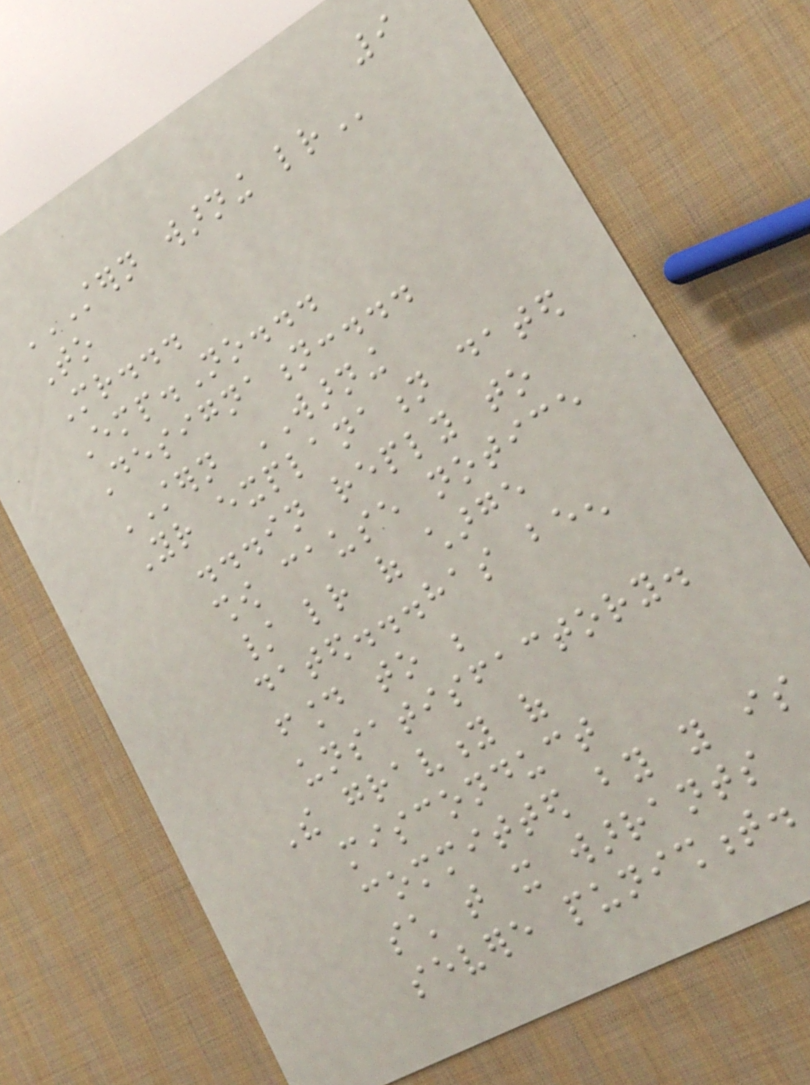9
STERN WARNING LETTER
To
Mr...
Emp.No...
Designation:...
STERN WARNING
Your explanation dated
...in reply to
show cause notice
/ letter of charge
dated...has been
found to be
unsatisfactory.
The gravity of
misconduct
committed by you is
such that it warrants
severe punishment.
